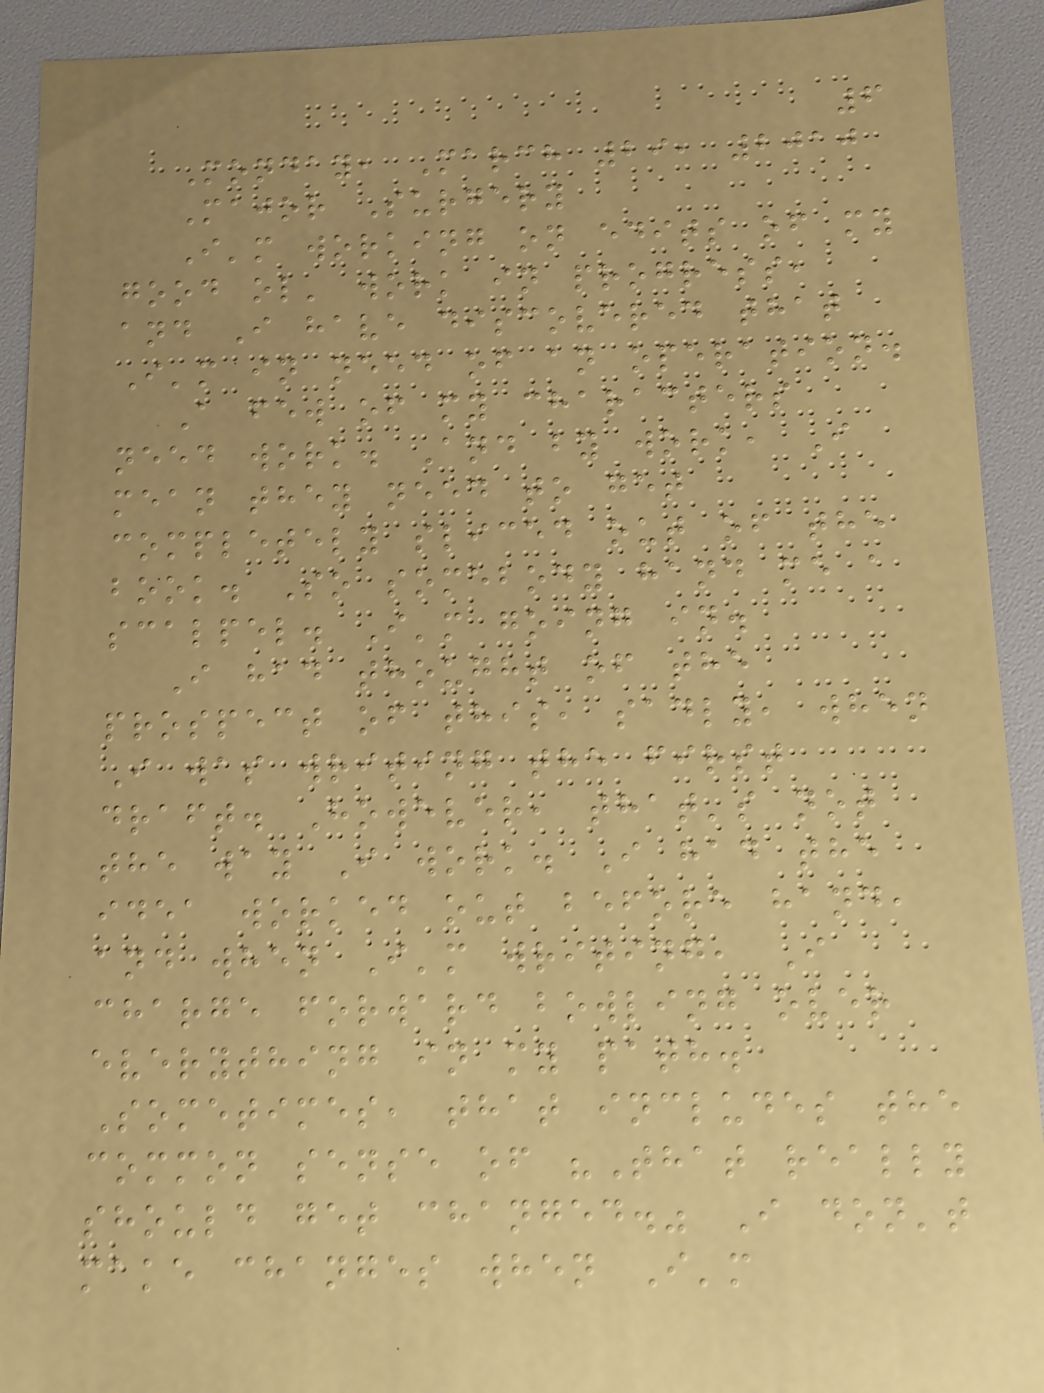6
Monday, March 29, 2010
Major Surgery
I'm working on edits of my
good ol' work in progress,
and I have discovered that
I'm in need of an operation.
A few of my characters
need work. And by work, I
mean they need to get
completely sliced out of the
book. So somebody hand me a
scalpel. I'm going in.
I had thought of the
prospect of this, sadly, when
I was writing the first
draft. However, that's not
the way I work. I had the
idea worked out before hand,
and when I'm writing, I
charge forward bowling over
everything in my path.
Sometimes, that includes the
common sense of "That really
should get changed." I don't
make changes when I'm
